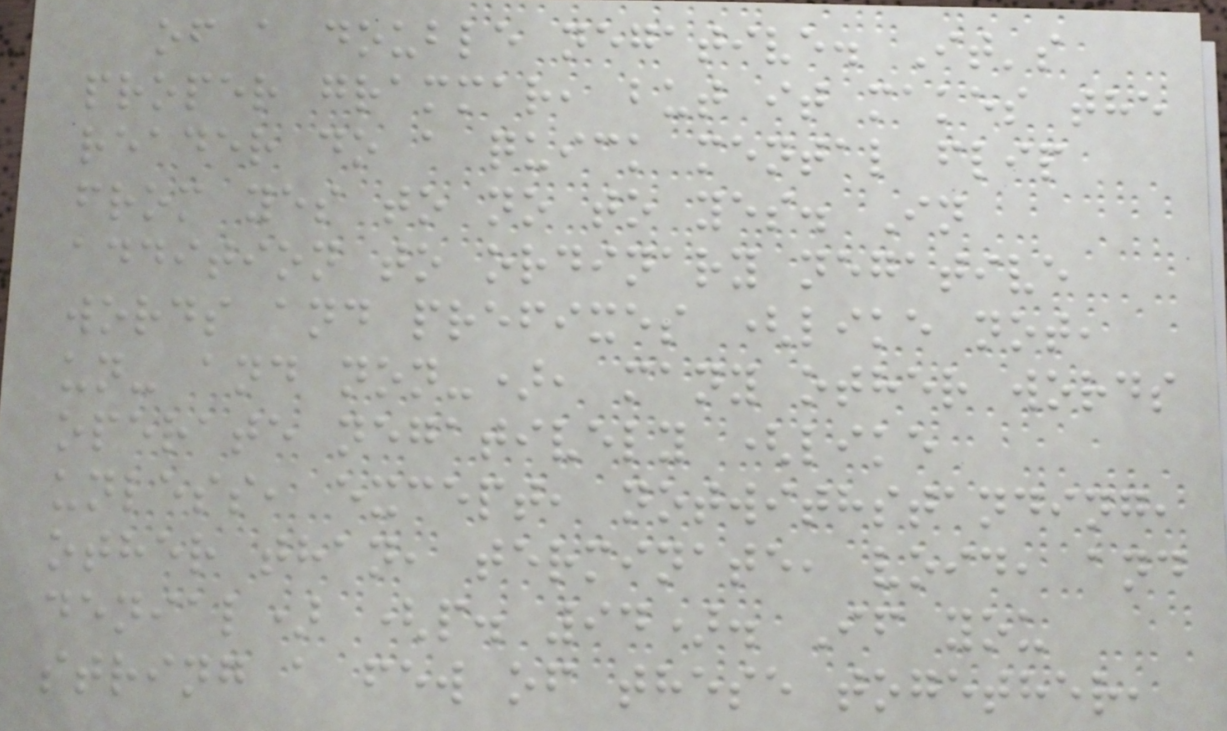of a double negative. It's
proper grammar, but it makes the
reader do a quick mental flip
from yes to no to yes. In
addition to ordinary negative
words and prefixes (like not,
un- and non-), many other words
operate negatively (like
unless, except, notwithstanding,
other than, terminate, void, and
denial) (p. 94). If you
string a few of these together,
